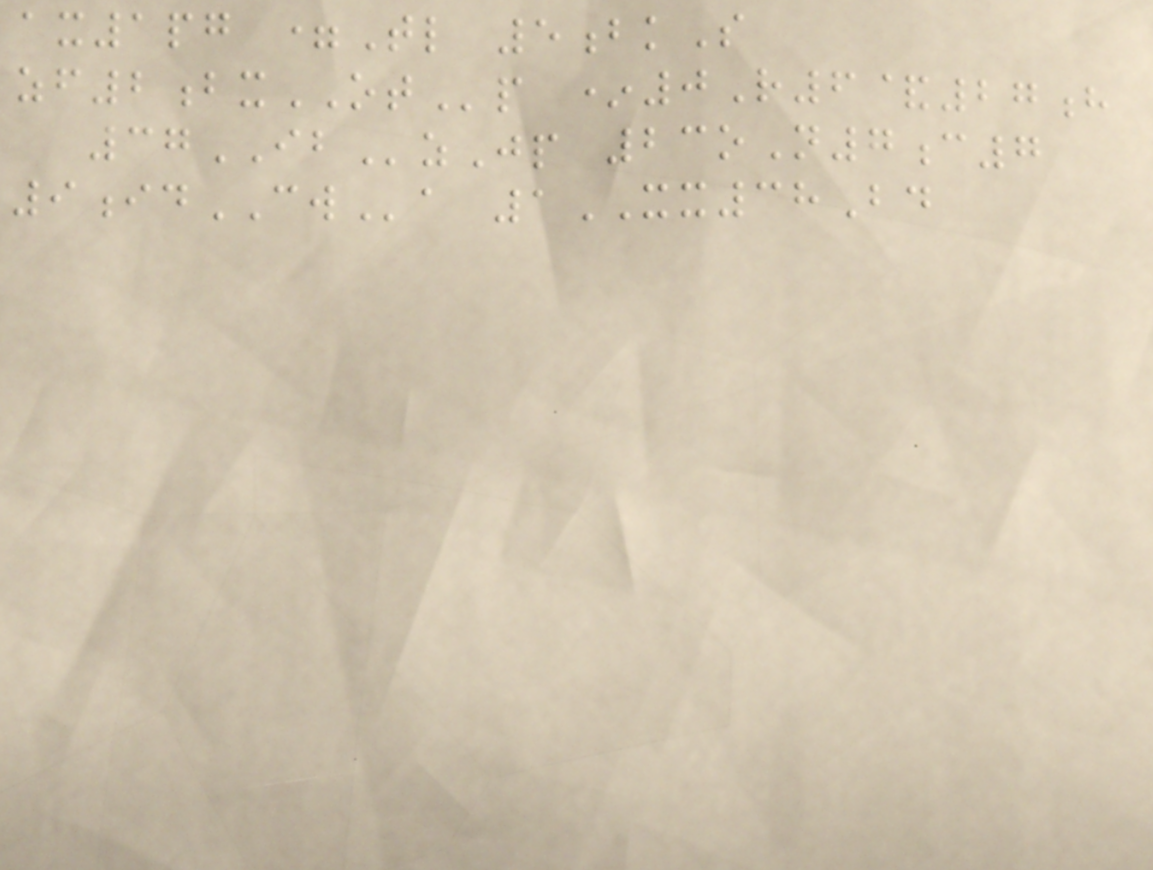ax1pg =Tl 5bkS
zf2bxOTp *0R6&27h
37IBzJp 23oN7c7
9idCWa 1XX38Bd
